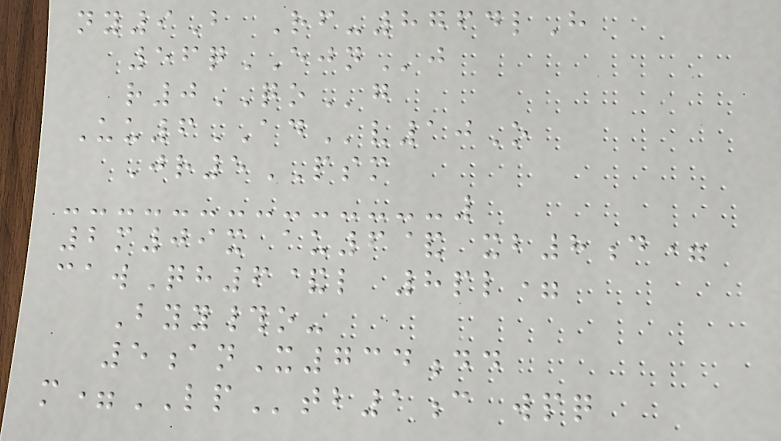ny9B Rf-8764lH
56qEJNj
r0QOg
Uu6ADv10O
Jr5PSM
2m09x au6& xb8d=
cawQh6&l 8pl=
Byy#o-
5anX734dd
m=LPtb1c wpq
